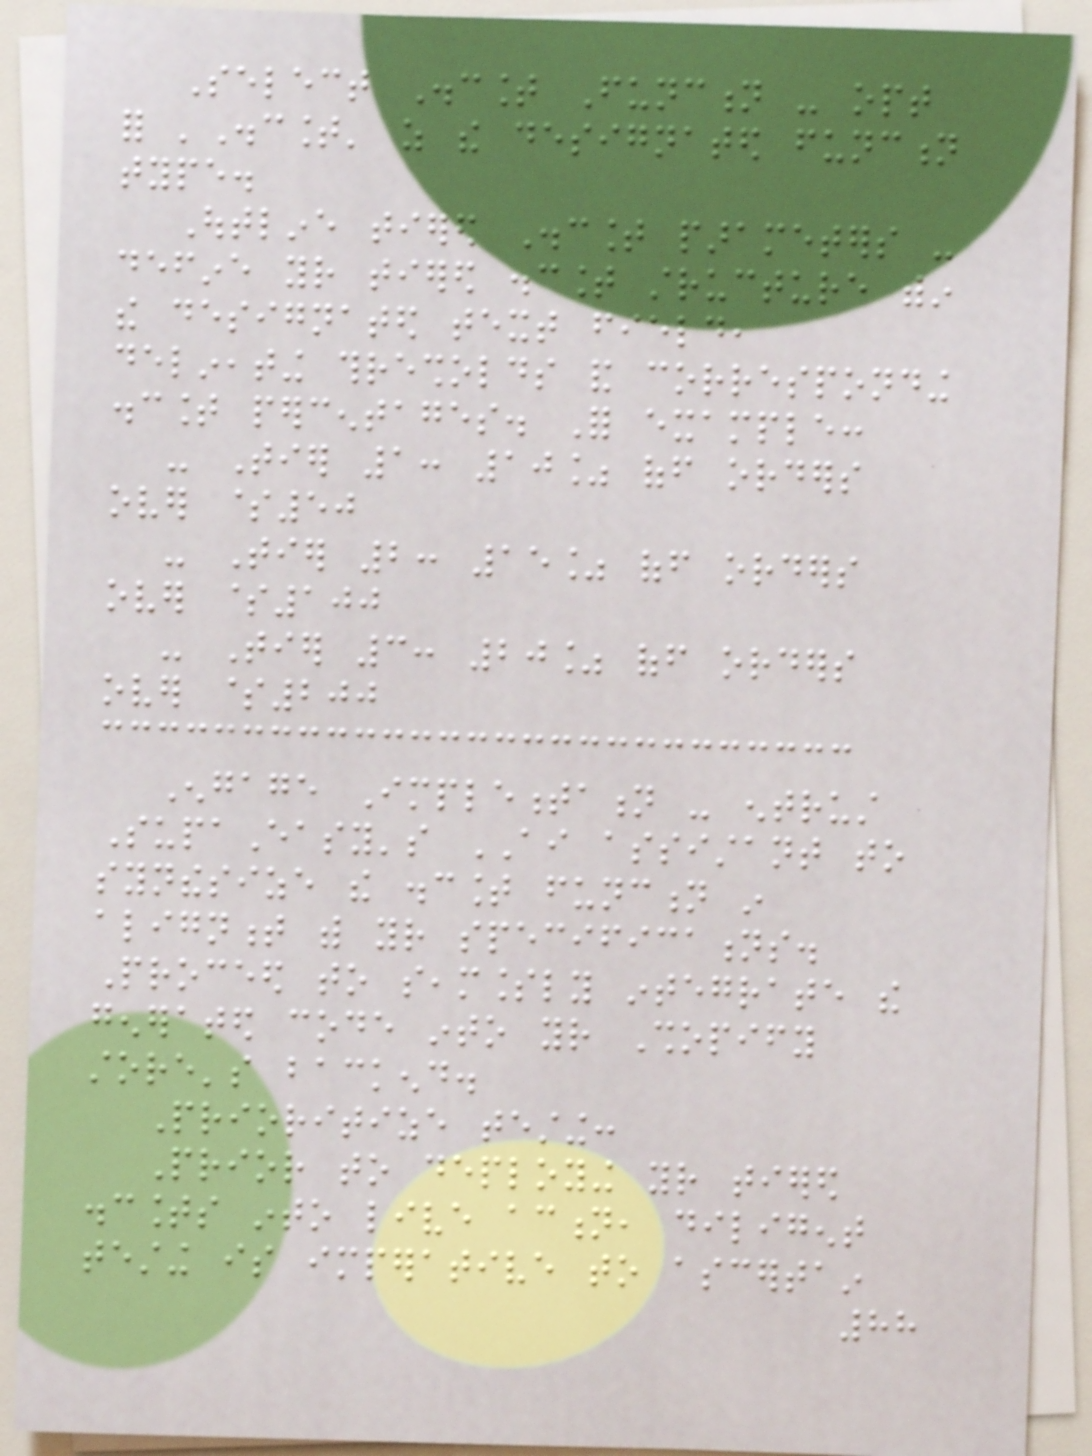Select Discount Function - opt
for 'Discount' as the designated function
type.
Outline tiered Discount parameters -
define your tiered discount structure within
the designated text field,
delineating thresholds and corresponding
discount percentages. For example:
- Tier 1: 10% off orders
over $50
- Tier 2: 15% off orders
over $100
- Tier 3: 20% off orders
over $200
Engage Implementation - entrust
SupaEasy's AI assistant to
synthesize the discount function in
alignment with your specifications.
Proceed to seamlessly integrate the
generated code into your Shopify
store's backend.
Prioritize testing:
Prior to deploying your tiered
discounts into live action, diligent
testing is imperative to ascertain
88
